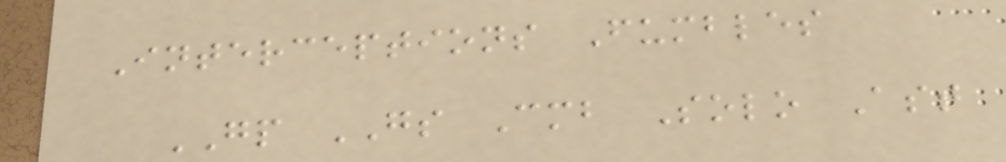Interceptions Fumbles
GP GS Cmb Solo Ast
